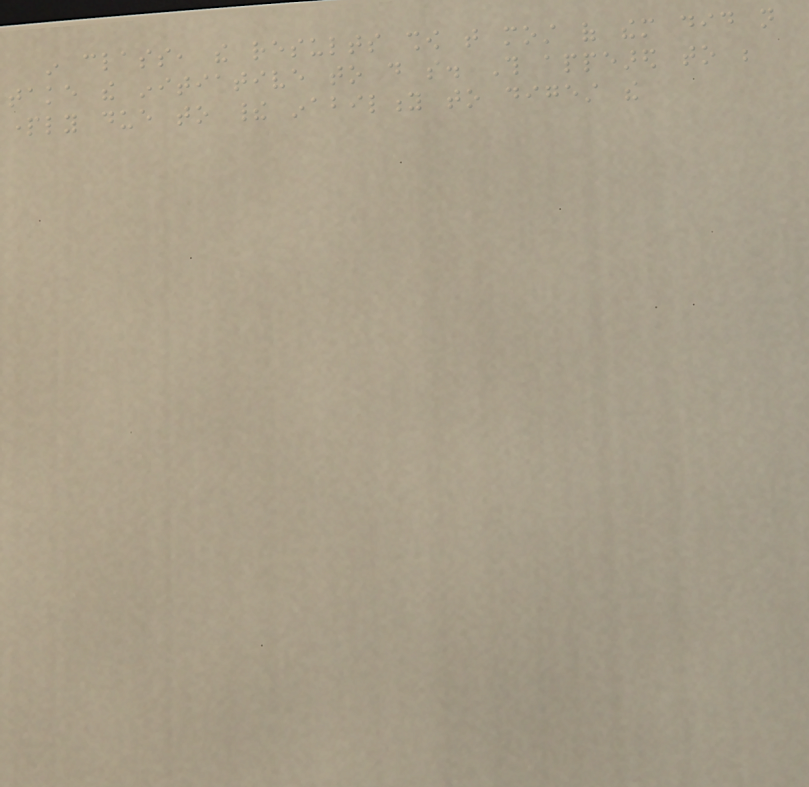in class, the results show that most of them did not
take the initiative to do so. This appeared to be
partly due to their inability to digest the
